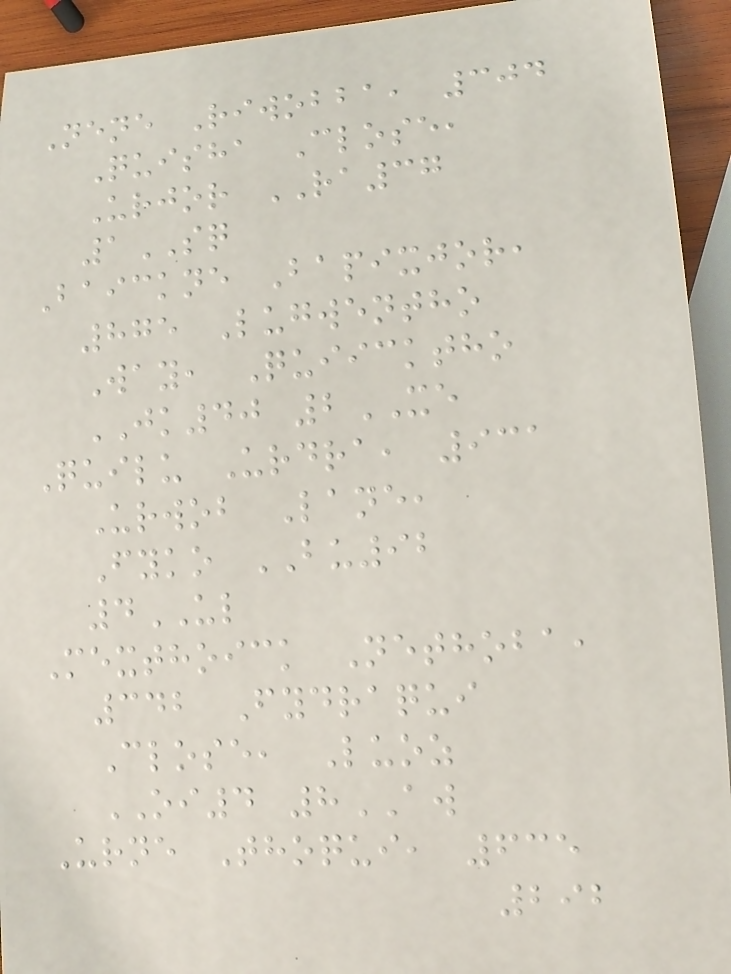Nene Riwobba, 304
Quisha Close,
Urjor RA37
1SQ
Baickne Bapixjor,
875 Lugwentho
Way, Quiicktho
JK40 2XE
Quilu Urdra, 931
Urwob Lane,
Fyko BU92
4UL
Mexthoick Nethoba,
342 Fydraqui
Close, Luoz
OI4 8AW
Urne Thoqui, 635
292
